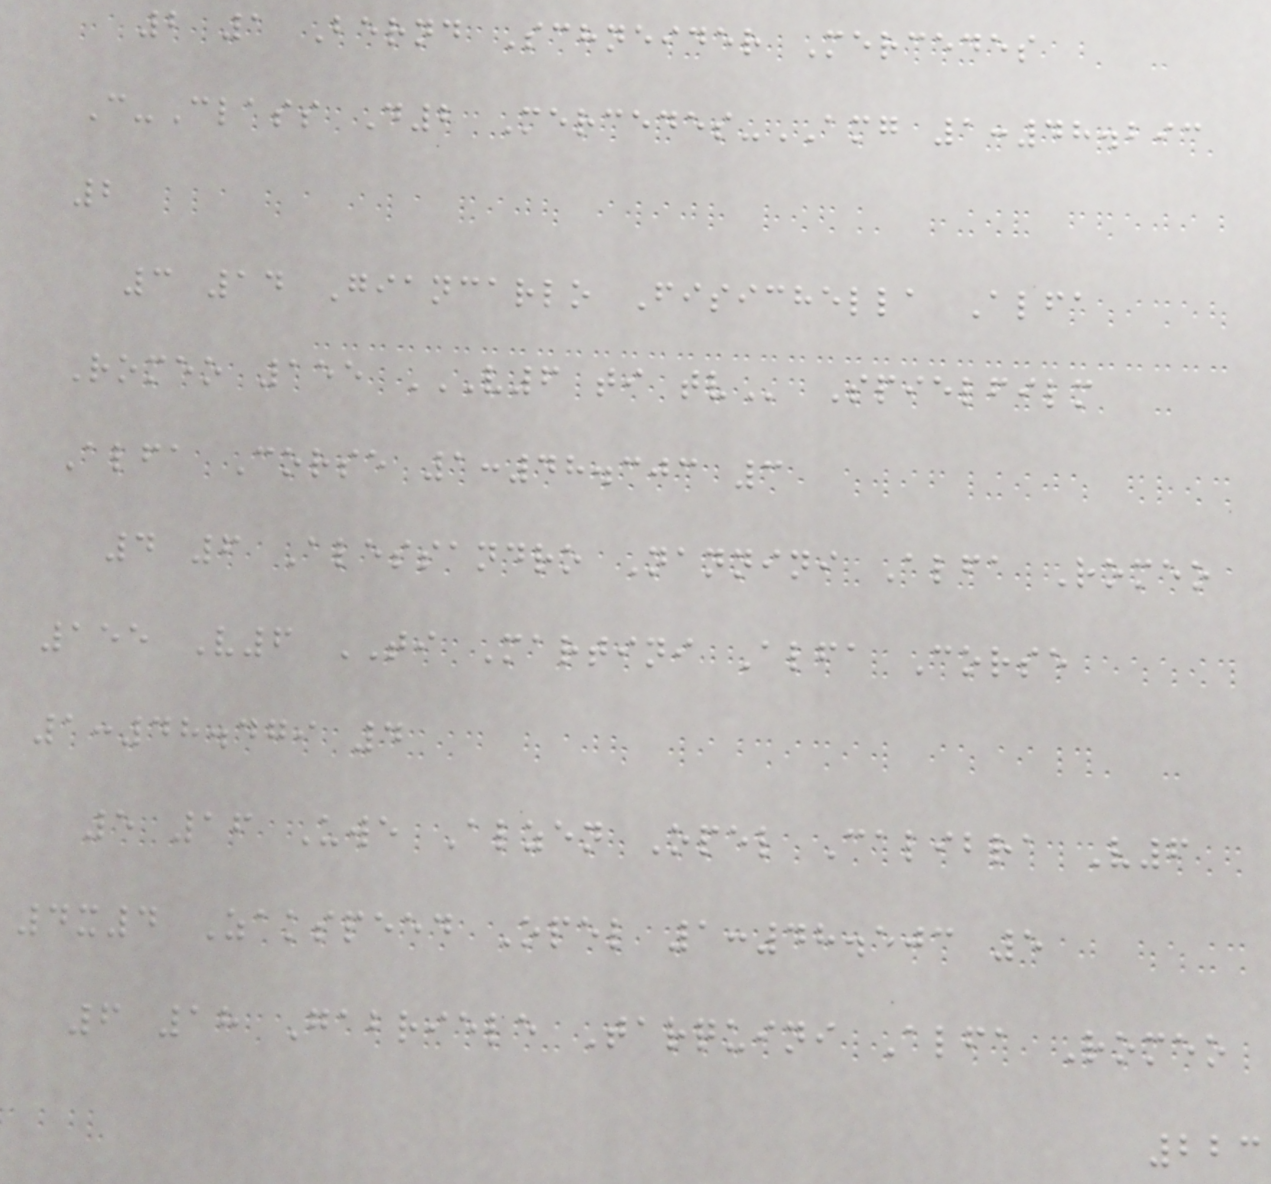2 1 Bernd Schneider Mercedes
C-Class D2 Mercedes-AMG 1:48.293
2
3 14 Giancarlo Fisichella Alfa
Romeo 155 V6 TI TV Spielfilm
Alfa Corse 1:48.303 3
4 6 Alessandro Nannini Alfa Romeo
155 V6 TI Martini Alfa Corse
1:48.479 4
5 16 Uwe Alzen Opel Calibra V6
4x4 Zakspeed Opel 1:48.503 5
6 18 Gabriele Tarquini Alfa Romeo
223
